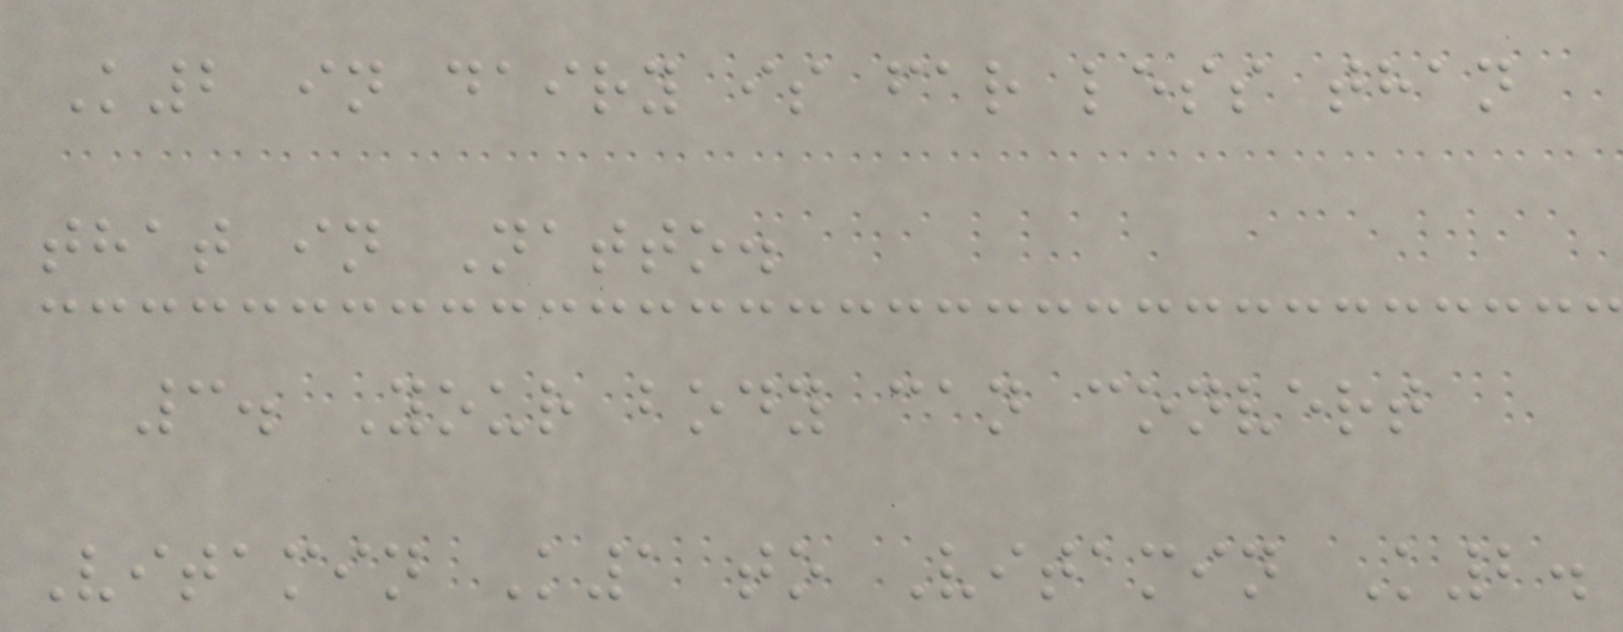K2 in dairy is far less than
that in Natto.
3. Your body can convert
Vitamin K1 to Vitamin K2.
